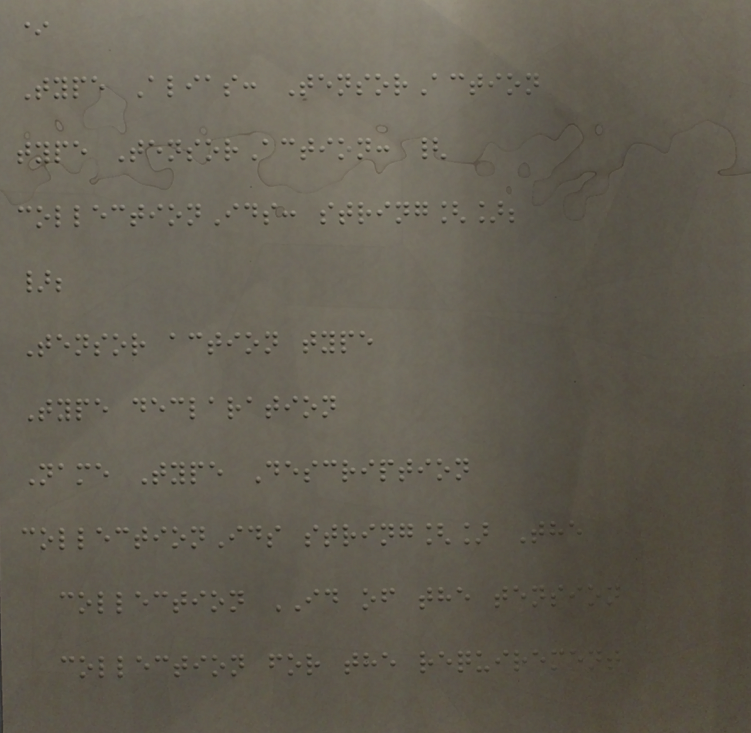*
Type Alias: TensorAction
type TensorAction: {
collectionIds: string[];
};
Tensor action type
Type declaration
Name Type Description
collectionIds string[] The
collection ID of the tension
collection for the requirement
